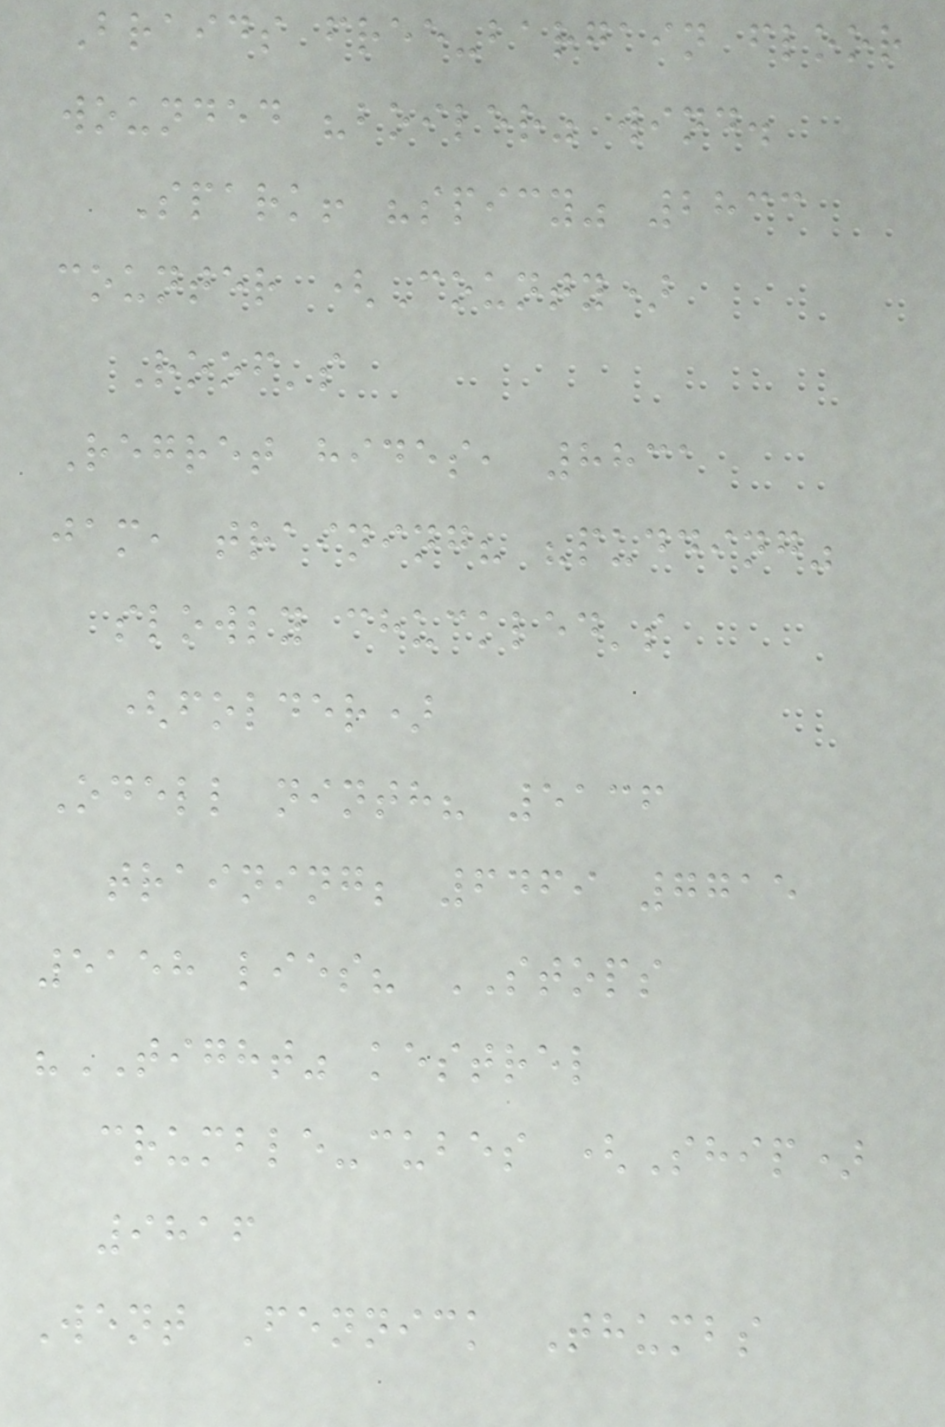Braids free-bargain floor
wounded "boiler" wind.
Spark! "spicy" 2833
counter (County)
Roof's
Regret hides, 8831
jam, training? "pudding"
slowly chuckled's
(folder)
Odell ninth? 5136
training; 6469 7715
5158 lies? STOPS
"TIGHT" kestrel
crumble-cubes (Ship)
9816
Went Fennick Thumbs
